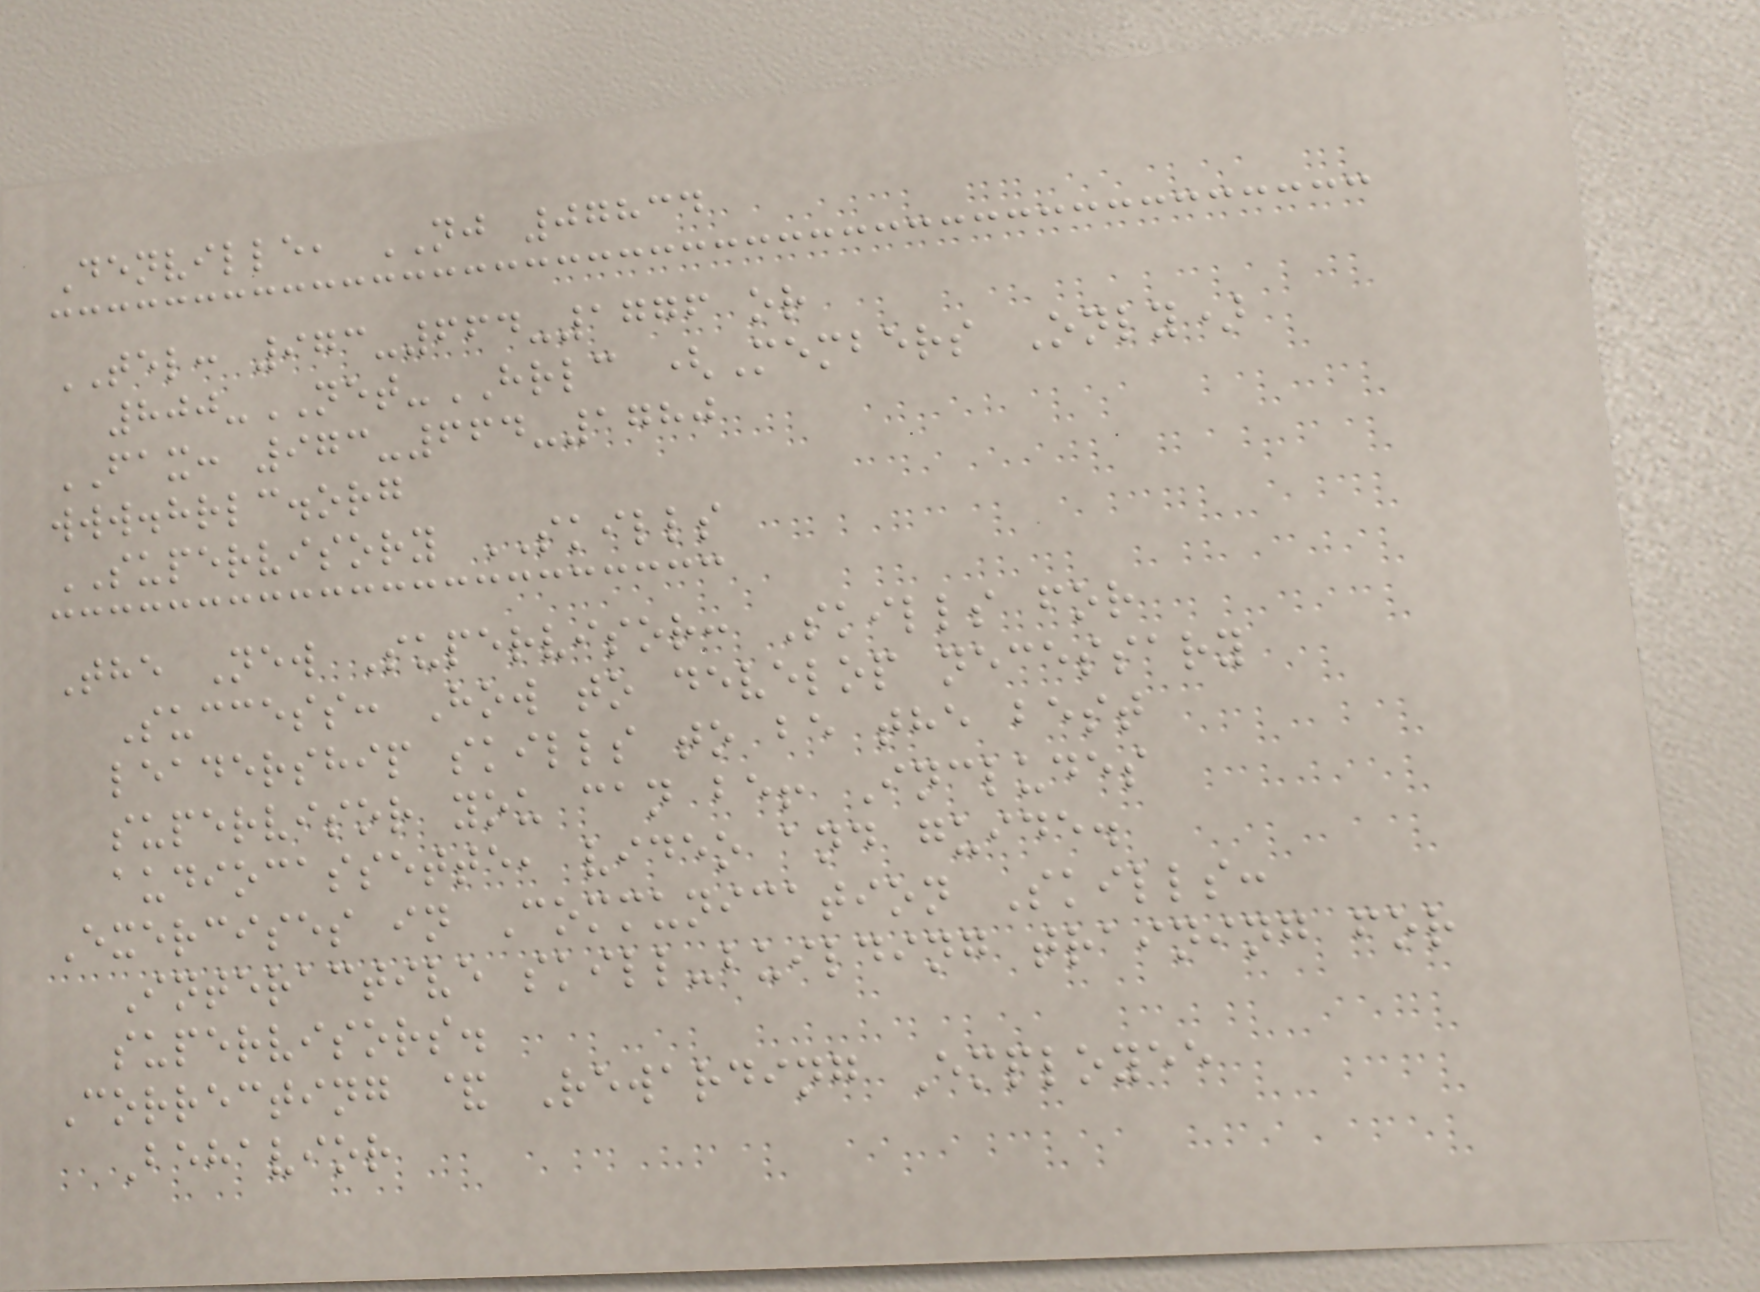Denville, NJ 07834
TEL: 973-664-1776 or
800-NET-HRLC (Members Only)
FAX: 973-664-1780
www.hrlc.org
SUPERVISORY SKILLS
The New Supervisor: Skills for
Success: How to develop necessary
leadership skills to be the best
supervisor you can be! Includes
audiocassette, video and guide.
Exercises in Communication Skills:
Interactive skill-building training for
supervisors.
Correcting & Rewarding Employee
Behavior
